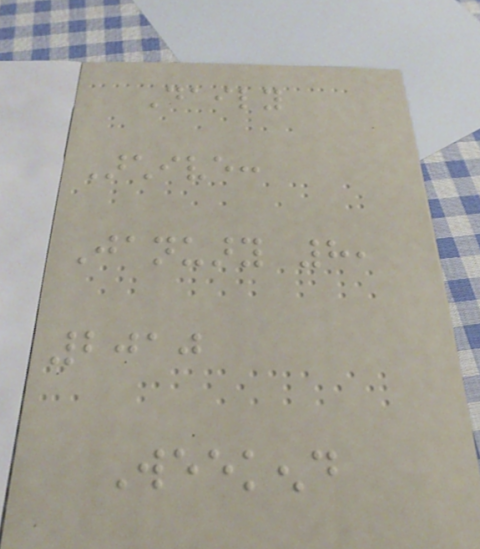Daily
Archive:
January 8,
2010
Weekend
